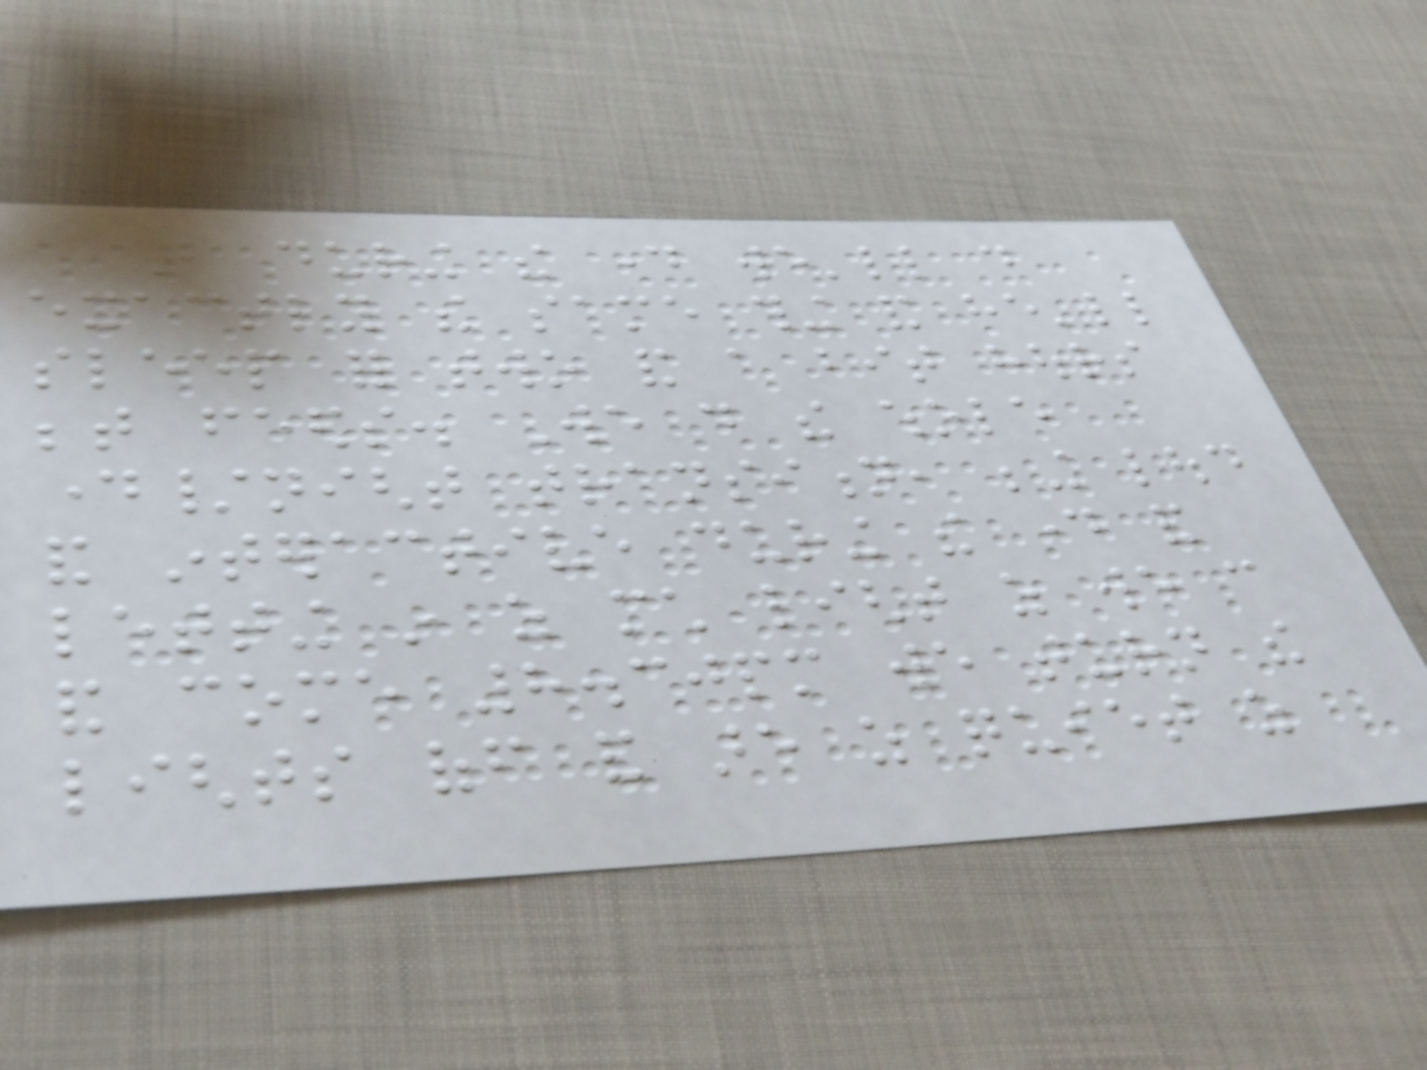But during the day we'll do
exactly the same thing and he'll
sleep for two and a bit hours
between feeds. We do the whole
day/night transition, being loud
and interactive during the day and
letting in as much light as we can
and come 8.30pm we turn the
lights off and are as quiet as
